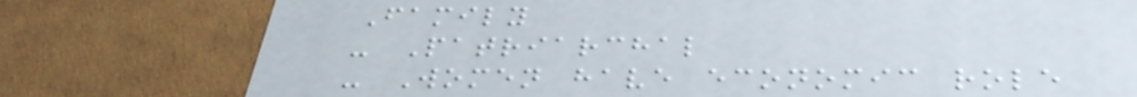Family
- Patriarchal
- Women have economic role
